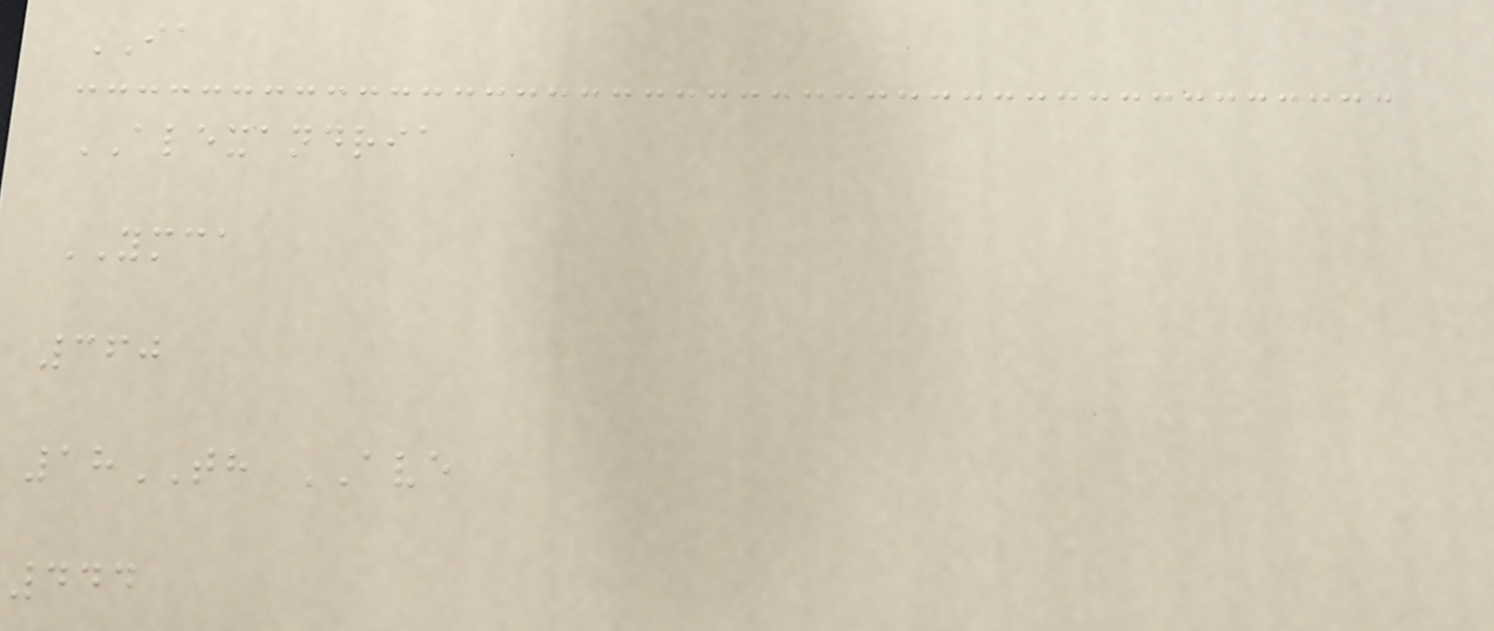IA
ALEXANDRIA
YMCA
360
18TH AVE
444
